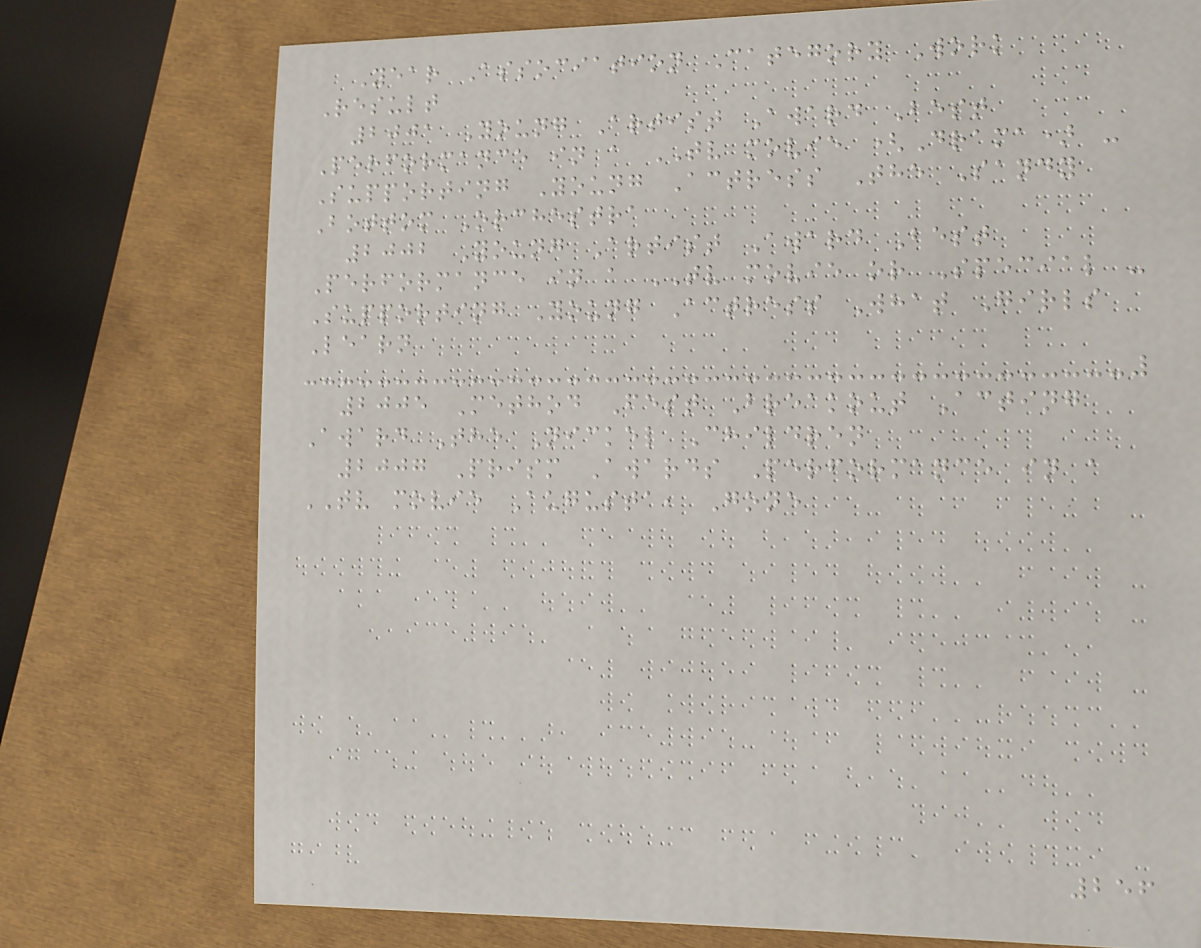Year Association Category Work
Result
2001 Young Artist Award Best
Performance in a TV movie (Drama) -
Supporting Young Actress The Sandy
Bottom Orchestra
2002 Young Artist Award Best
Performance in a TV movie or Special -
Supporting Young Actress What Girls
Learn
2005 Method Fest Breakout Acting
Award The Nickel Children
2007 Prism Awards Performance in a
TV movie Augusta, Gone
256
